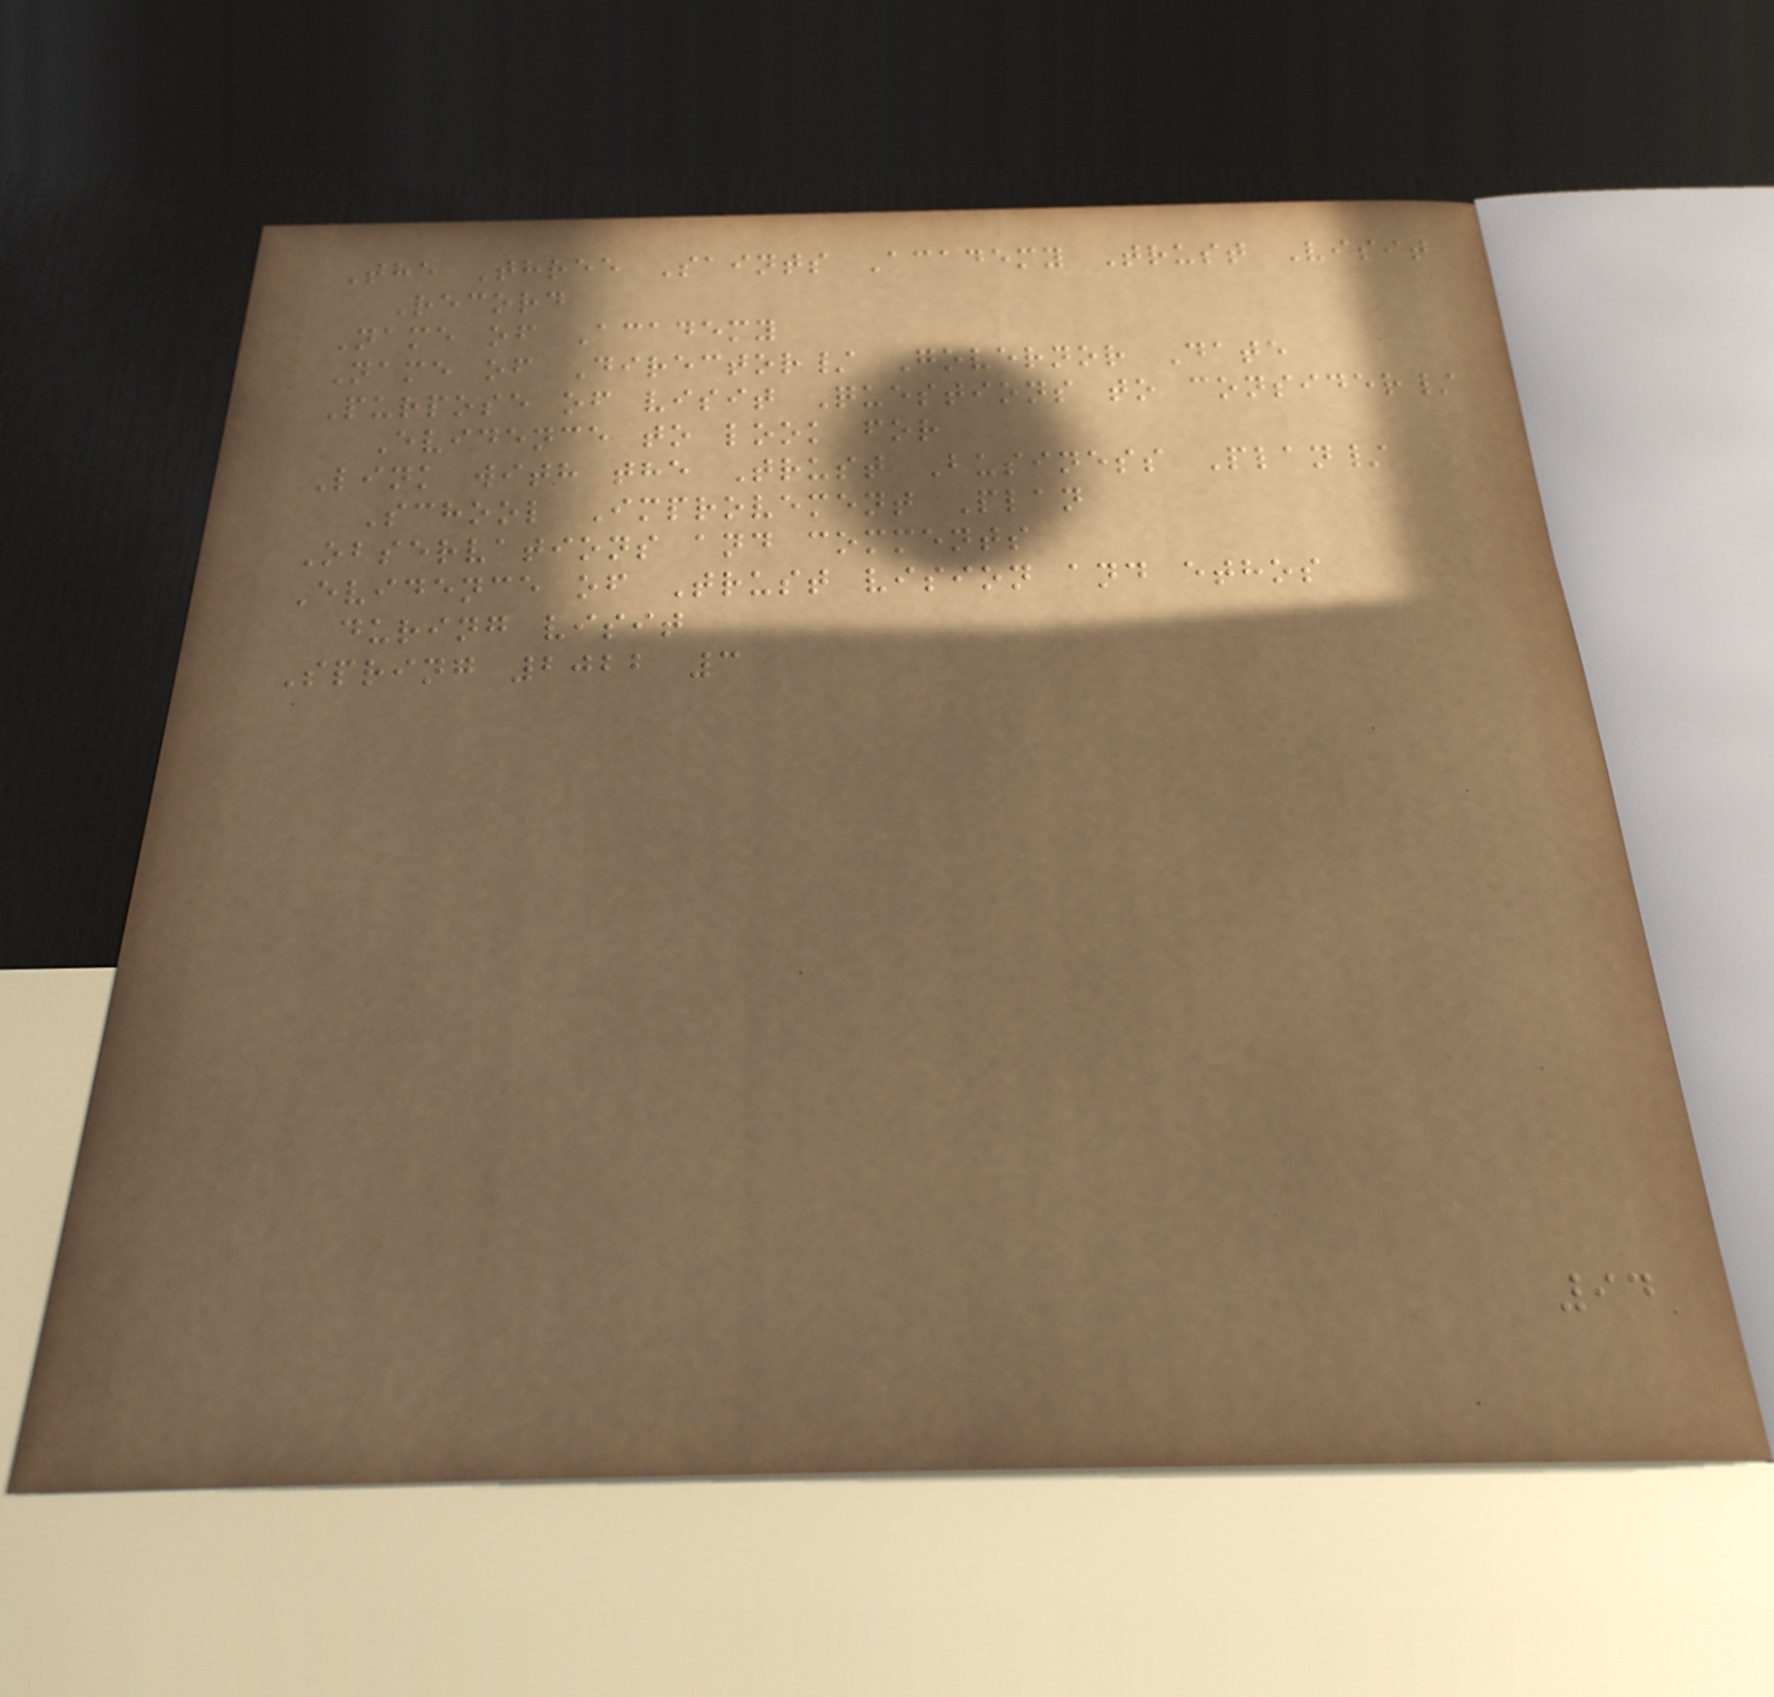The Three Saints Academy Trust Visit
Record
Name of Academy
Name of Director/ Governor Date
Purpose of visit Questions to consider/
Evidence to look for
Link with the Trust Business Plan/
School Improvement Plan
Observations and comments
Evidence of Trust vision and ethos
during visit
Spring 2022 3
94
